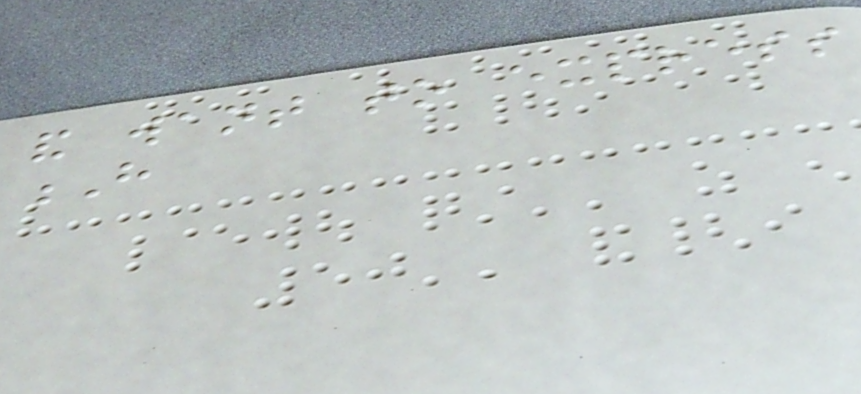and want to express
H
